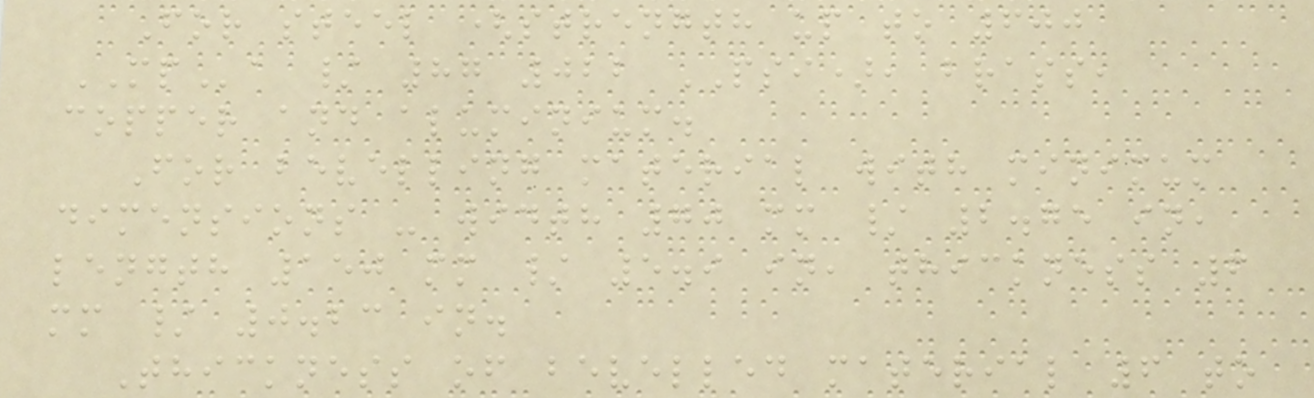For steel (strength up to 600
MPa / 87 022 PSI), brass,
copper and aluminium.
For bevelling material with minimum
dimensions - width 70 mm / 2.75 in,
length 150 mm / 5.9 in, thickness 6
mm / 0.23 in.
Thickness of bevelled material 6 to
